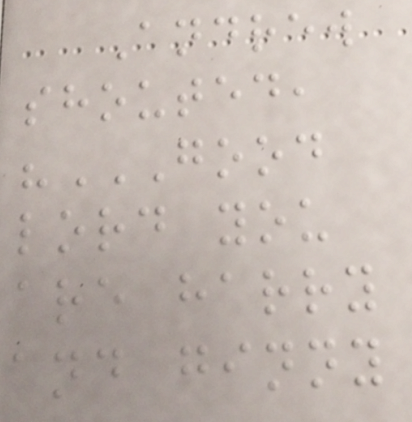Andrew
shouted,
"GOOD
LORD YOU
ARE HARRY
AND GINNY
